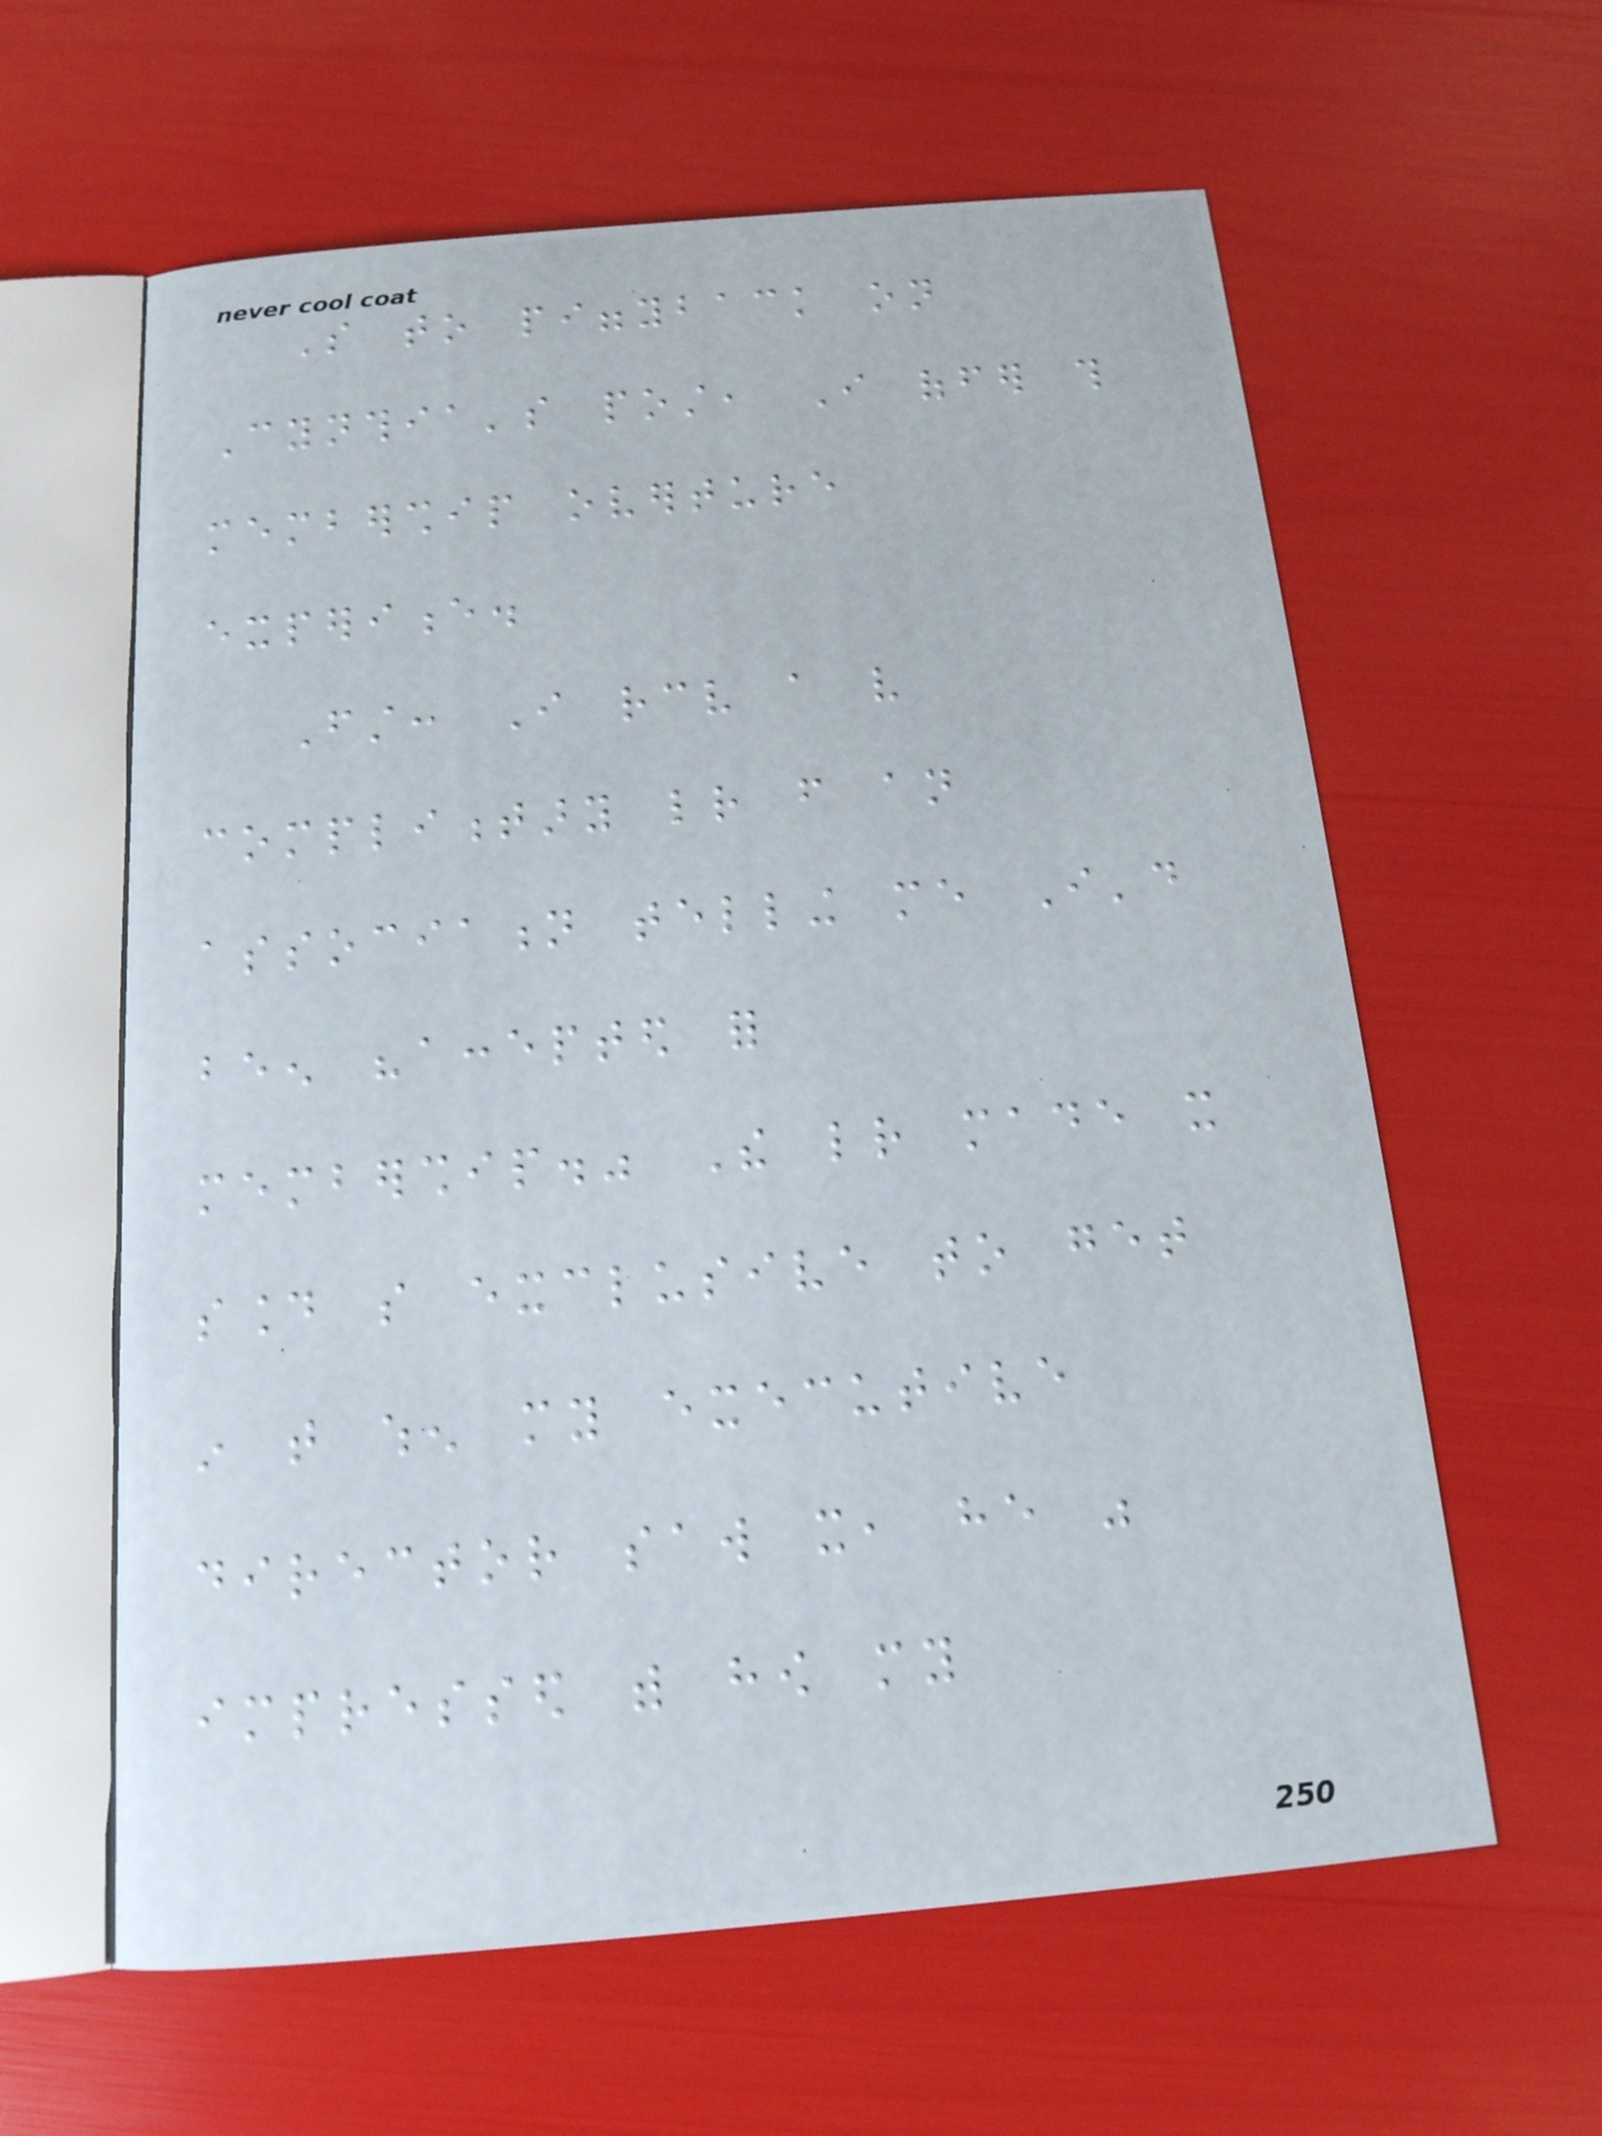So to piggyback on
Cynthia's post, I offer this
membership overture
experience.
First: I receive a very
complimentary letter from an
association telling me I'd
been "accepted for
membership." The letter made it
sound so exclusive to get
in that when my executive
director saw it, he was
impressed with how my
